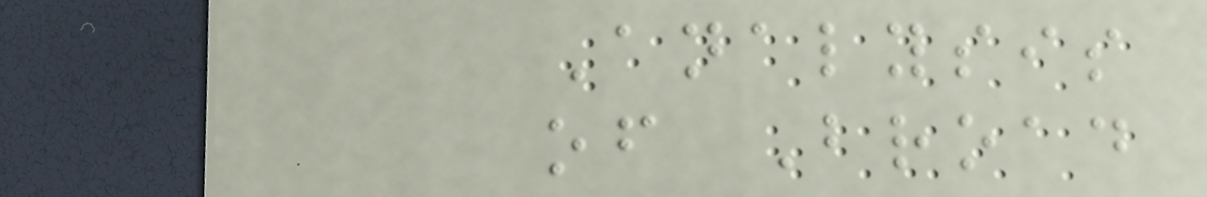Analysis
of Broad
